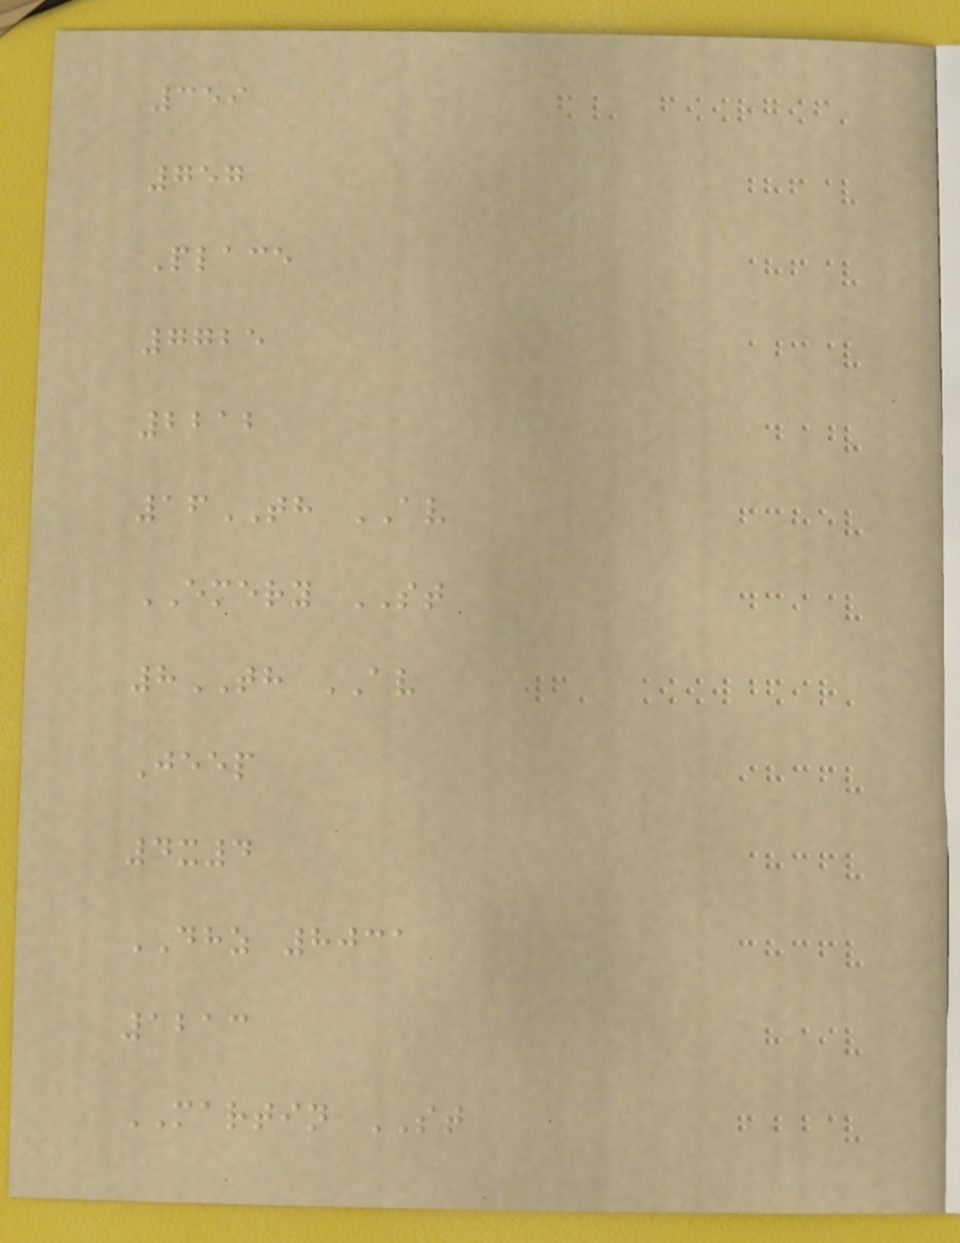359
757
Place
7725
2212
16TH AV
EMERY ST
8TH AV
Jeep
4x4
DHZ 8031
1213
MARTIN ST
